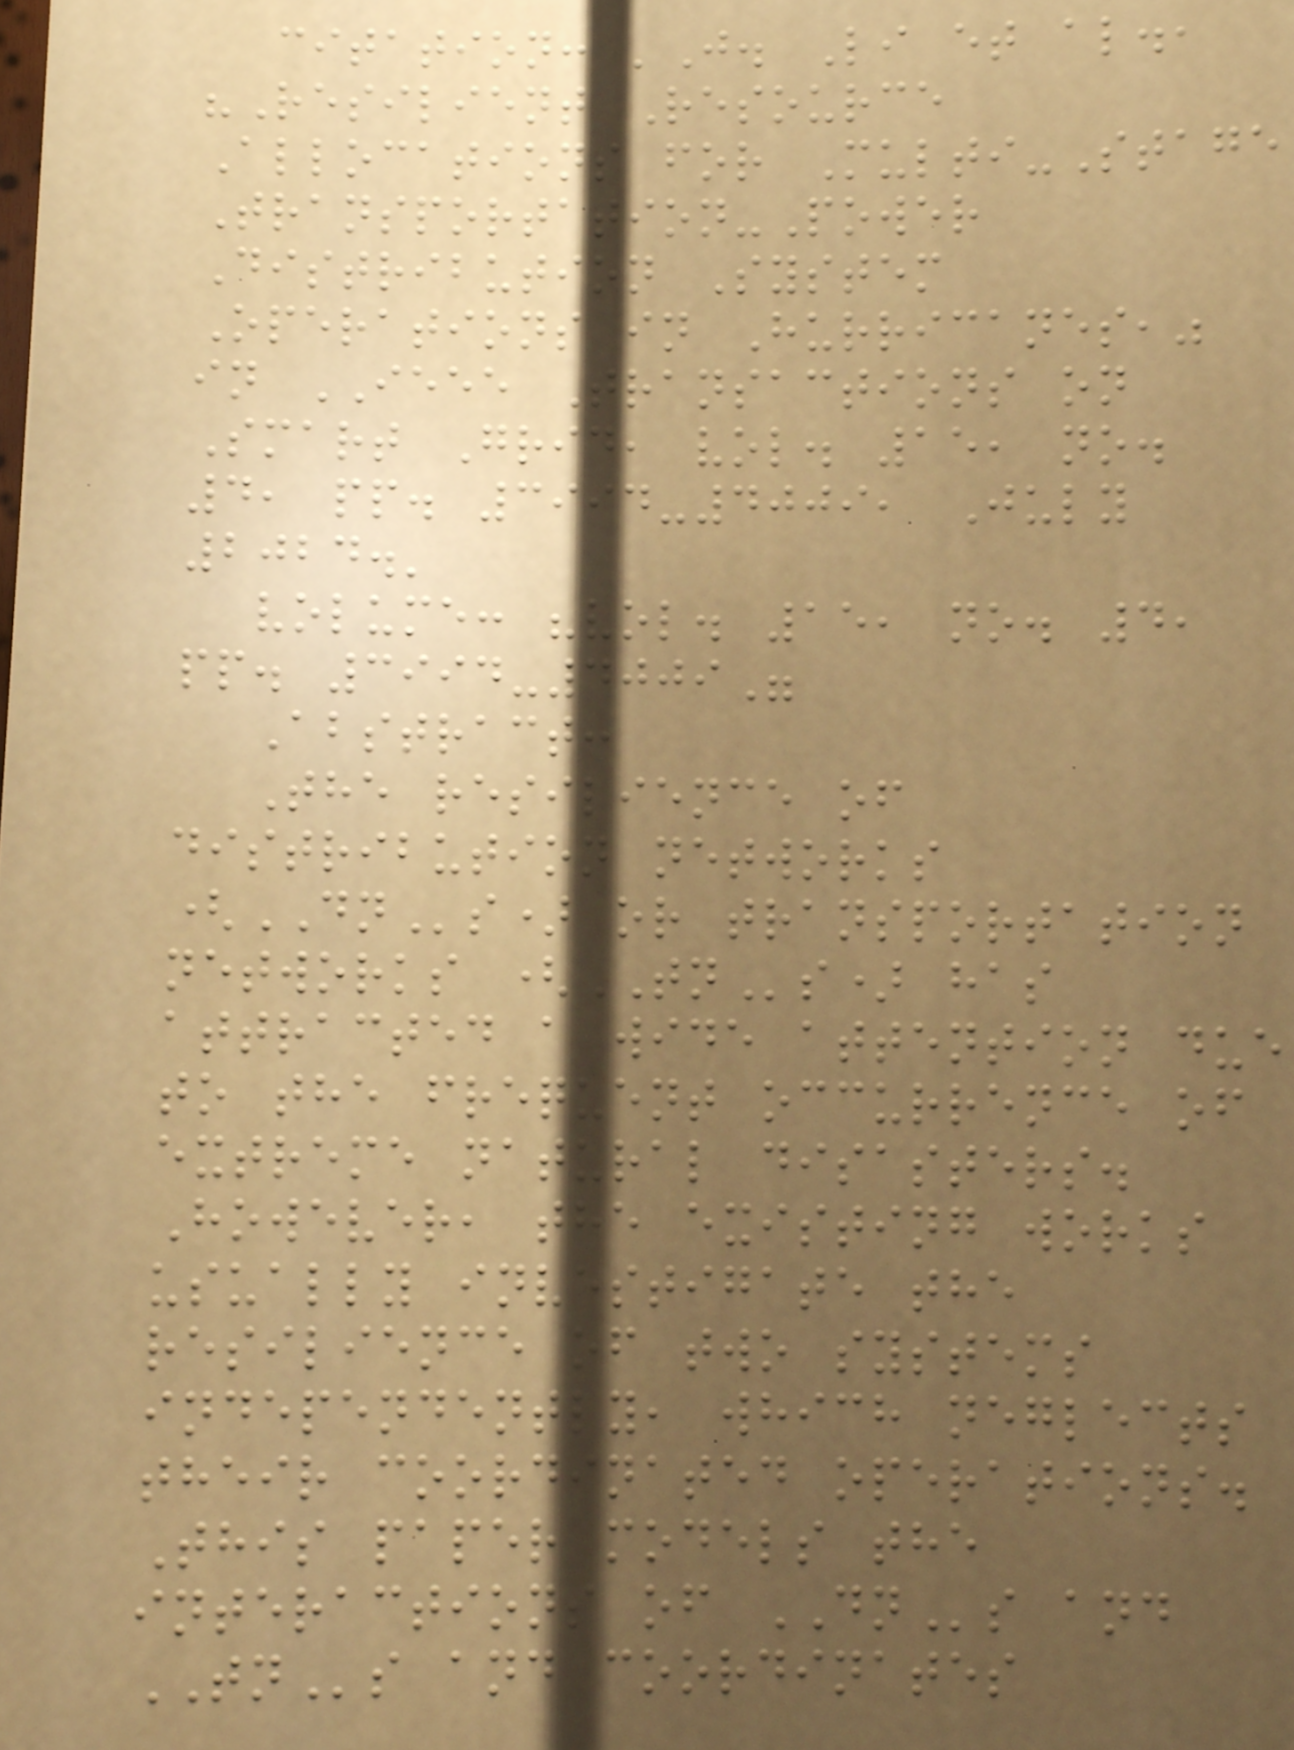citation: 'J. Li et al.,
"Resilient Resource
Allocations for Multi-Stage
Transportation-Power
Distribution System
Operations in Hurricanes,"
in IEEE Transactions on
Smart Grid, vol. 15, no.
4, pp. 3994-4009, July
2024.'
volume: "vol. 15, no. 4,
pp. 3994-4009"
Abstract:
The resilience of
distribution networks
(DNs) or transportation
networks (TNs) has
attracted a wide attention due
to the frequent occurrence of
extreme natural disasters.
However, the existing works
usually investigate the
resilience of two systems
independently, which neglects
their coordinated operations.
This paper models the
interactions of DNs and
TNs and coordinates
